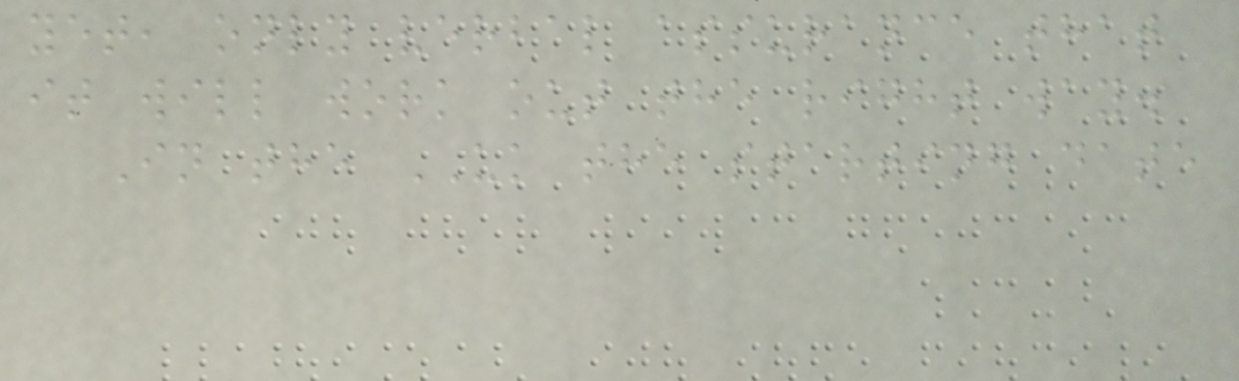yet, only verbal assurance that
it will work out the right way.
In the UK the starting date
